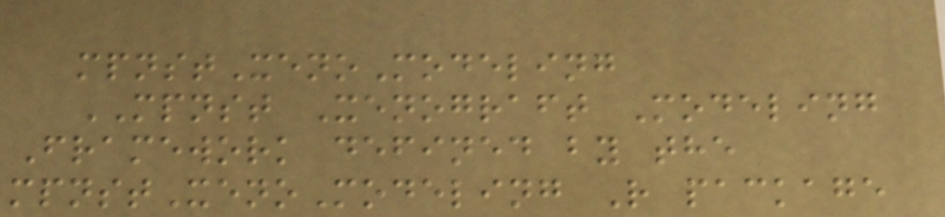mpnstXenoModeling
MPNST Xenograft Modeling
Framework defined by the
mpnstXenoModeling R package
